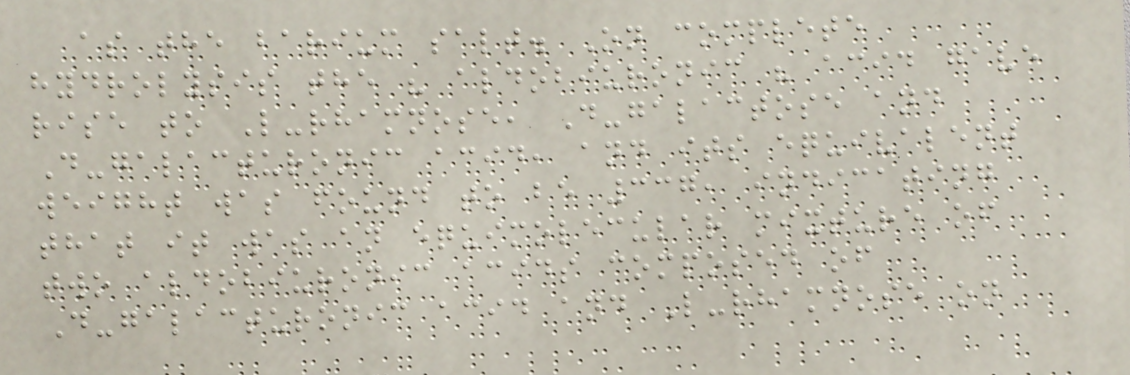as the barium salt. On complete
hydrolysis the " aldobiuronic " acid gave
rise to L-rhamnose, D-galactose and
D-galacturonic acid, and its equivalent
weight was found to be 337, indicating
that it was an equimolecular mixture of
two aldobiuronic acids composed of
D-galacturonic acid and L-rhamnose on
